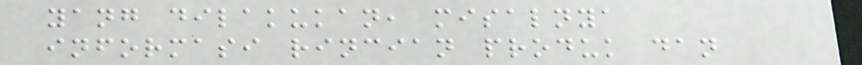yang dilakukan, misalnya
informasi rincian produk dan
